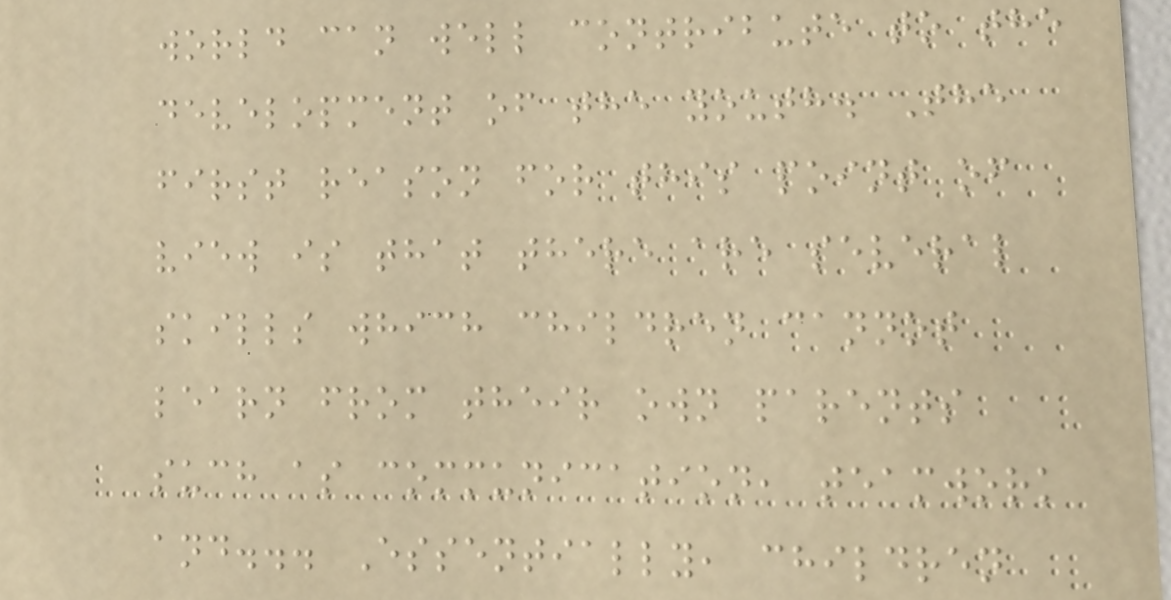world can well contribute to the
development of the youth. The
first reason for this point of
view is that there are several
skills which children cannot
learn from their own parents
such as communication, teamwork
and... Essentially, children
